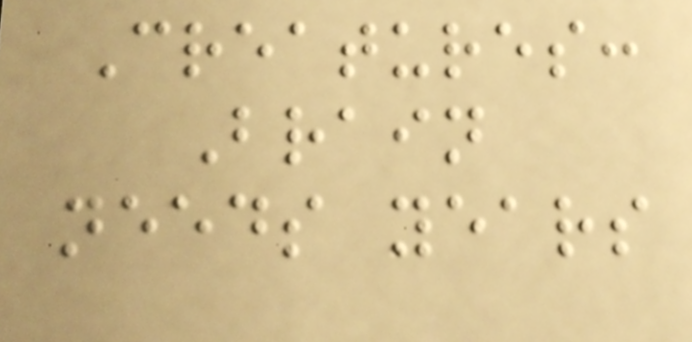Creatures:
Brain
needs years
